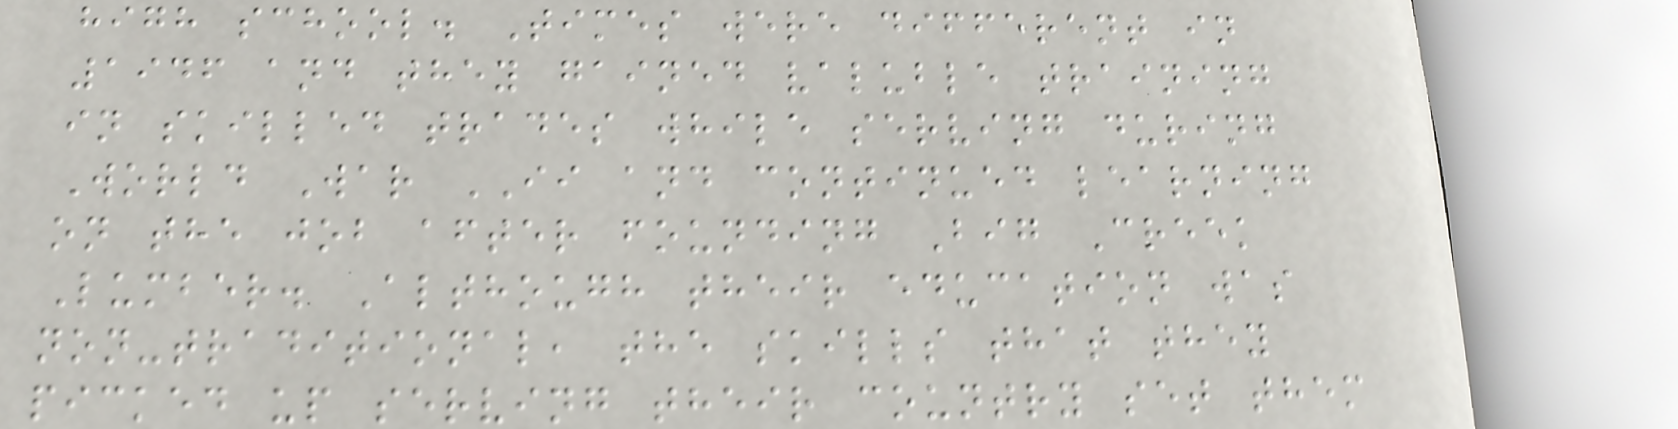high school. Times were different in
1946 and they gained valuble training
in skilled trades while serving during
World War II and continued learning
on the job after founding Big Creek
Lumber. Although their education was
non-traditional, the skills that they
picked up serving their country set them
